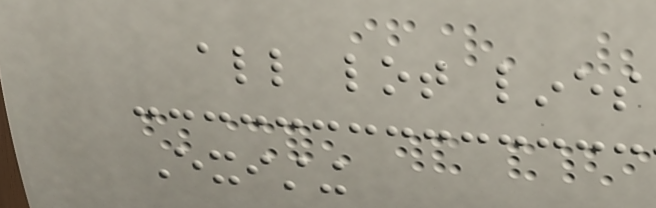all lot lines
Existing
